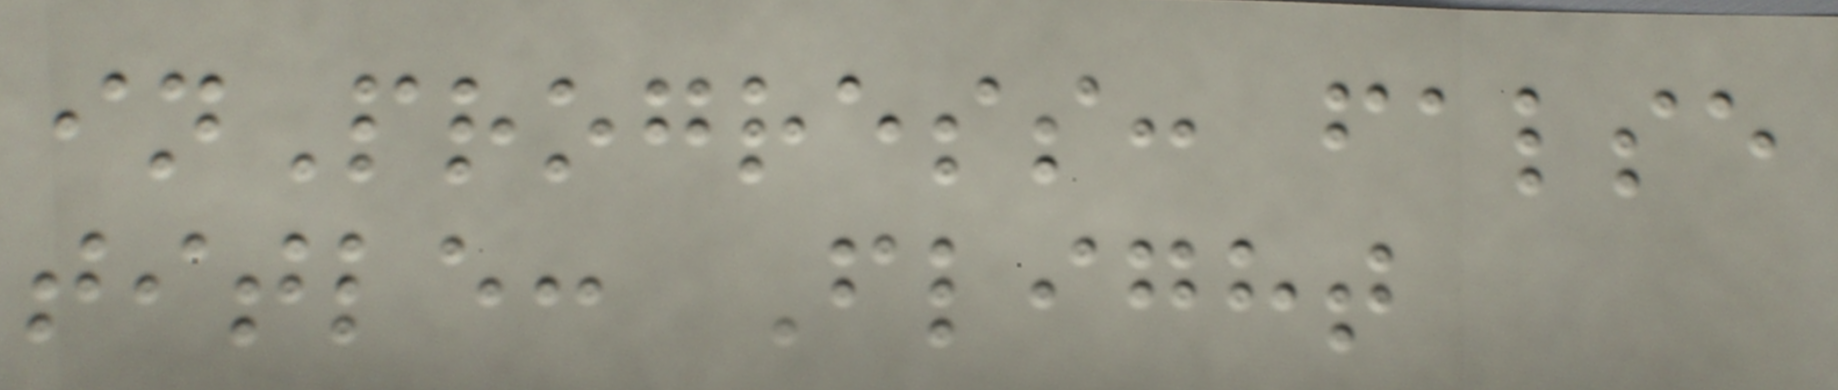inProgress: false
title: Flight
